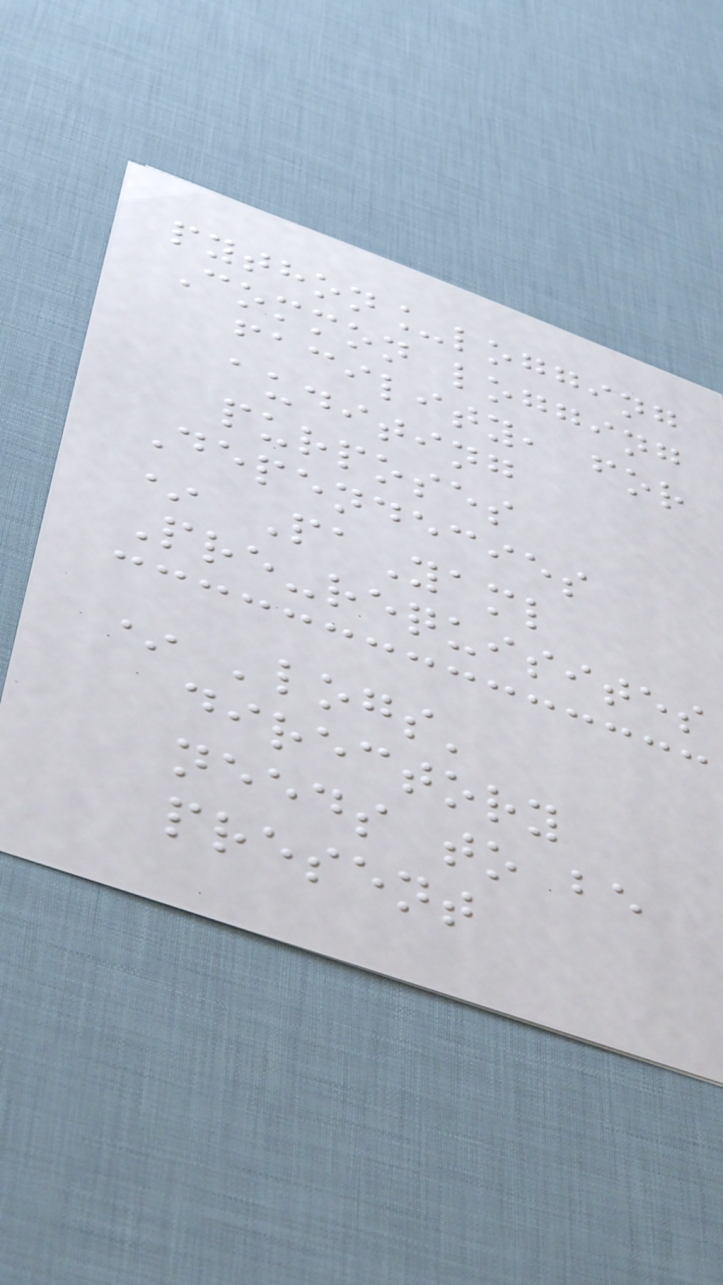python_logging
Common logging
facility, for
auditing
purposes
Dependecies
* PaYaml
Pre-requisites
* 'logs'
directory
needs to be
present
